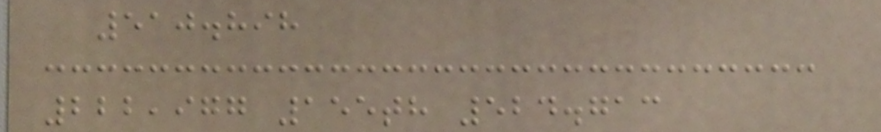510.898
222,977 155th 524.713
